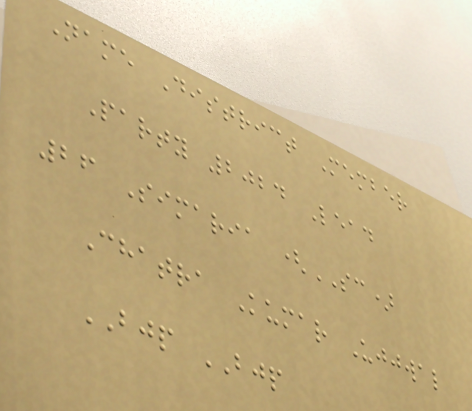Name District Member
Party 2024 Lead
26 Simaria (SC)
Chatra Kumar Ujjwal
BJP BJP
